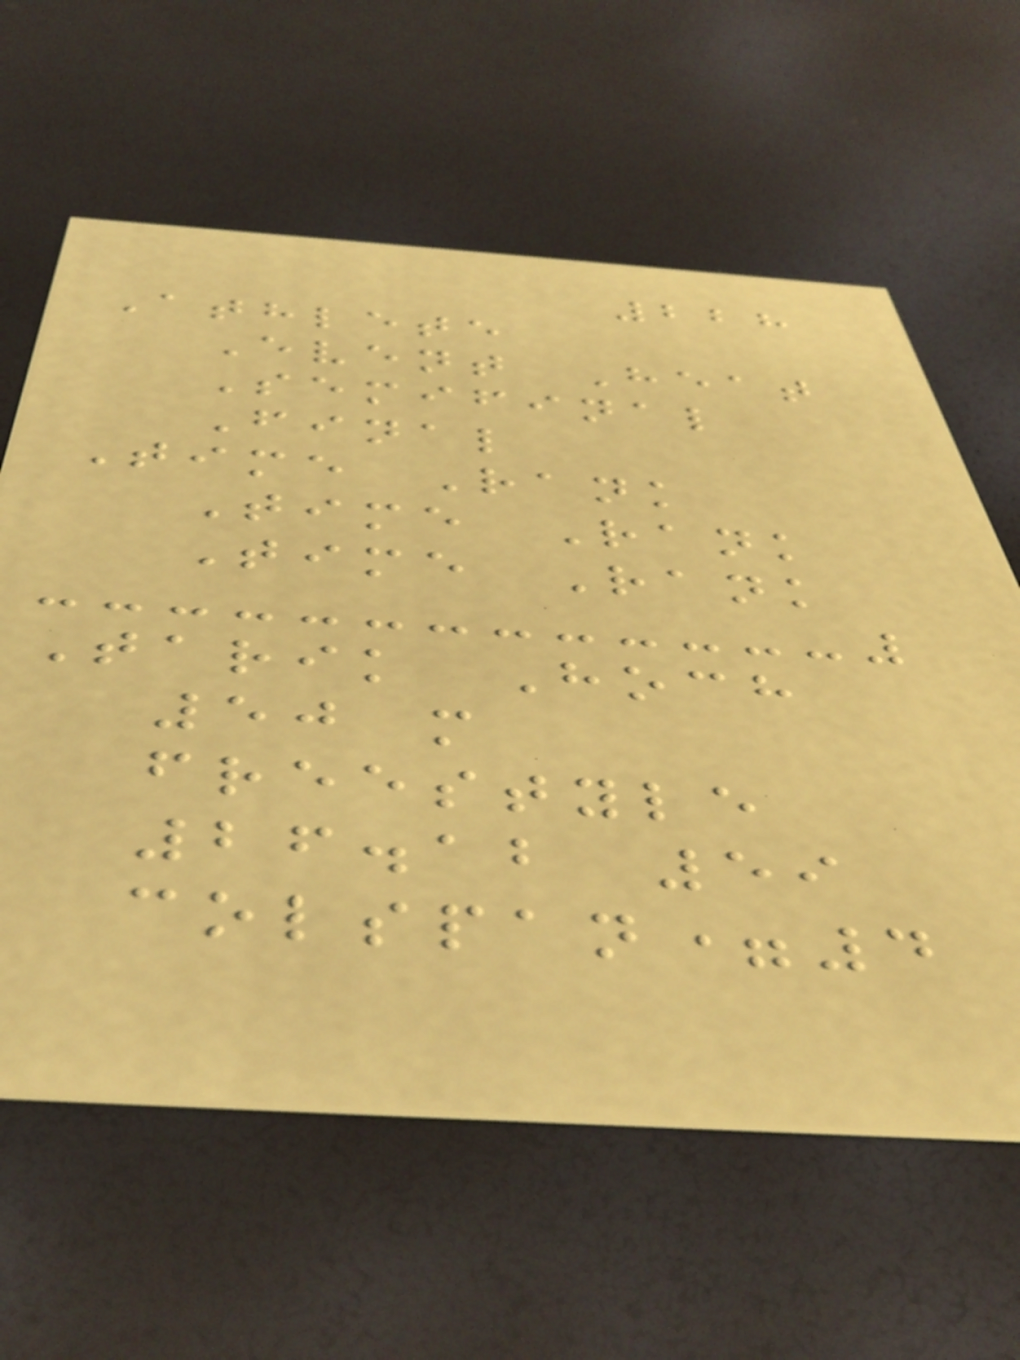228
Athlete
Event Heat
Semifinal
Final
Time Rank
Time Rank
Time Rank
Tarik Hoch
50 m
freestyle
26.12 59
colspan=4
